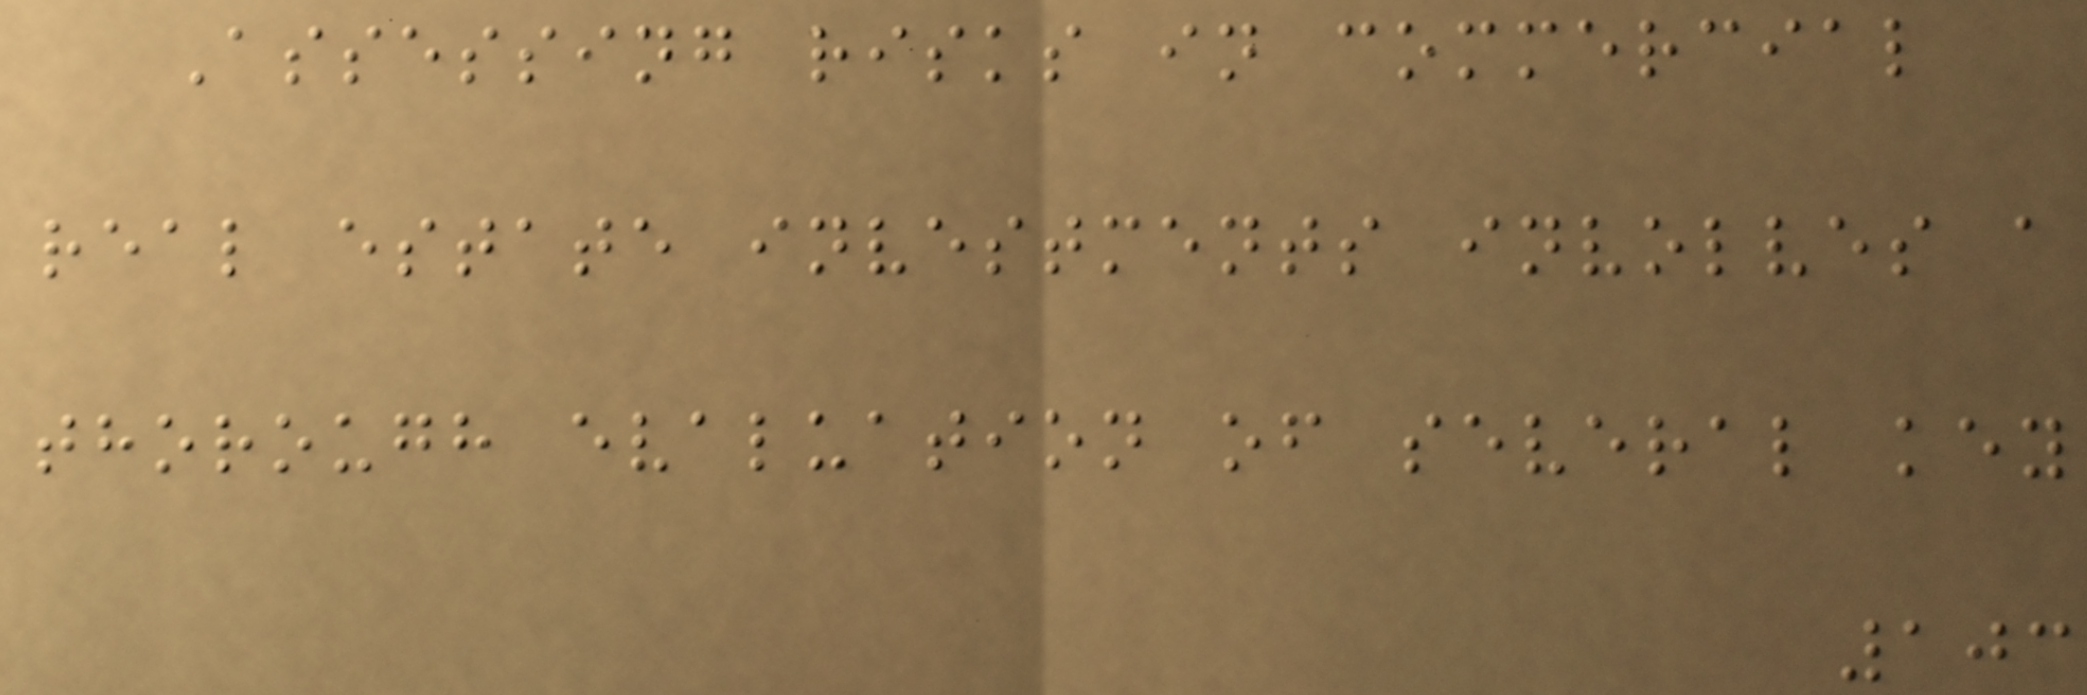Assessing risks in commercial
real estate investments involves a
thorough evaluation of several key
103
